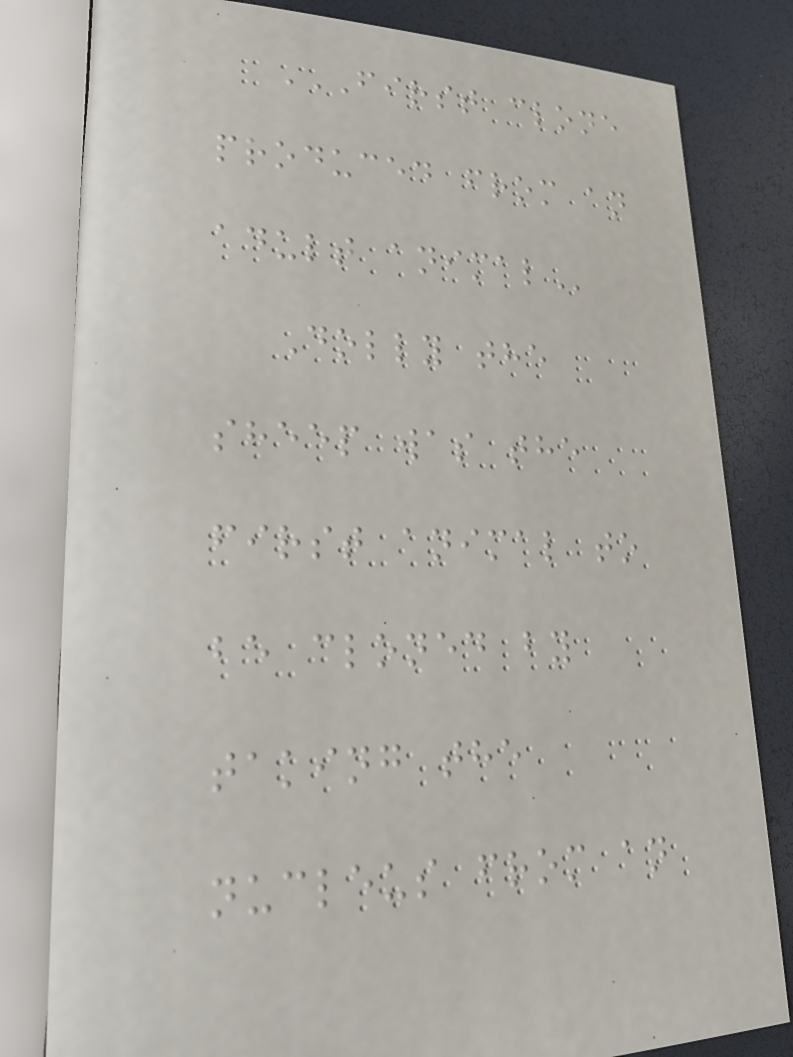FIRST CLONE
PRODUCED FROM AN
ADULT ANIMAL
Dolly the
sheep was the
first animal to
be cloned by
taking the
nucleus from an
